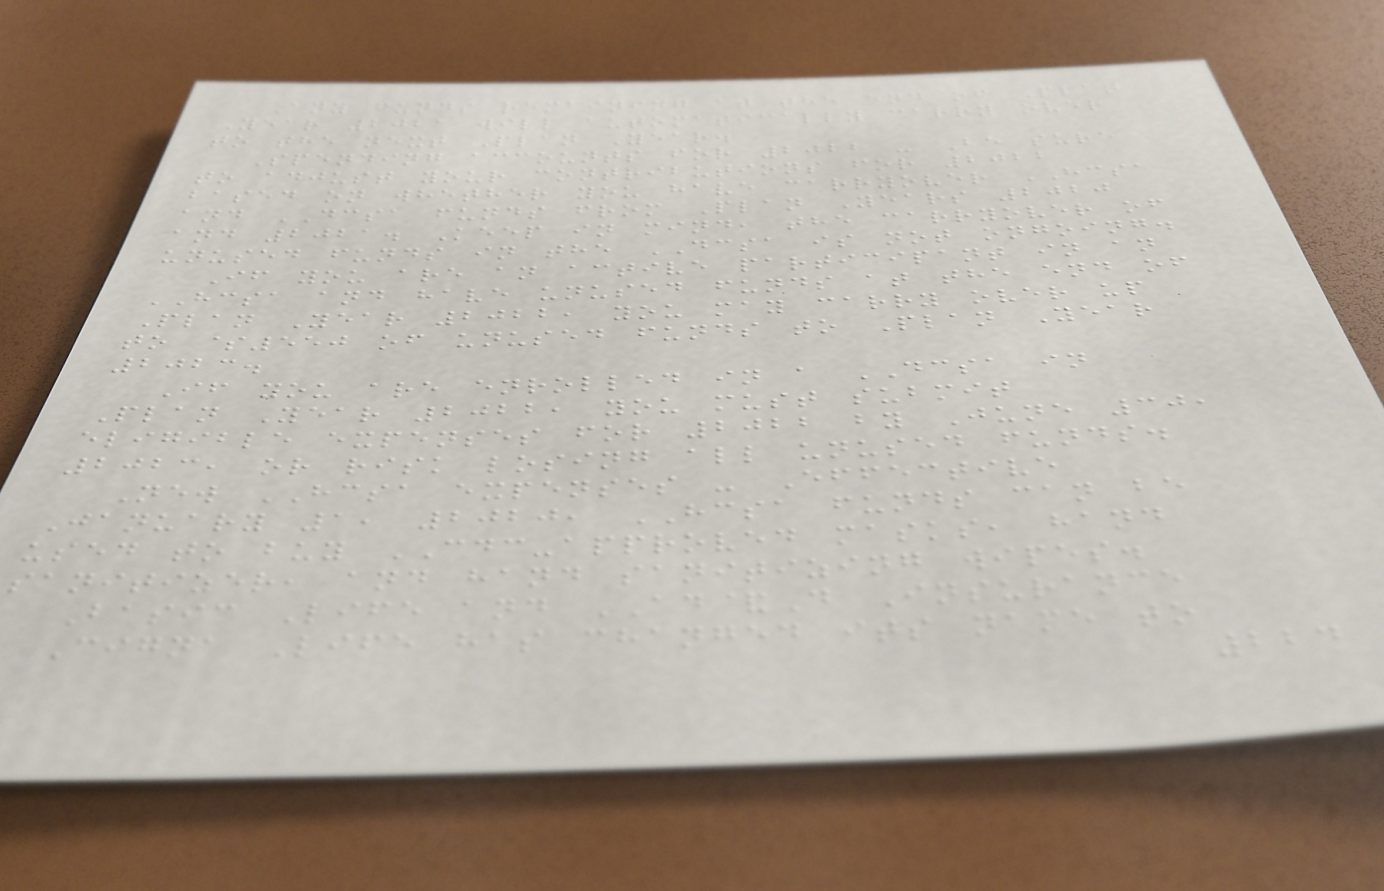Any funds remaining at the end of Plan
Year 2021 will automatically carry over
to the next Plan Year.
Spending accounts for 2022 - Be sure
to adjust your contributions for 2022
based on whether you have carryover HCSA
and DCSA funds from Plan Years 2020
and 2021. Keep in mind, the carryover of
unused funds in the DCSA is not ongoing.
If you are an active participant in an
HCSA and have unused funds at the end of
Plan Year 2022, you may carry over up
to $550 of unused funds to Plan Year
2023.
If you are enrolled in a DCSA in
Plan Year 2022, you must submit
eligible expenses for 2022 by June 30,
2023, or risk losing all unused funds.
New HCSA expenses - Effective
January 1, 2020, HCSA funds can be
used to buy CDC-approved masks, hand
sanitizer, and hand sanitizing wipes.
Basic Life and AD&D Insurance
Cigna Life has changed its name to
224
